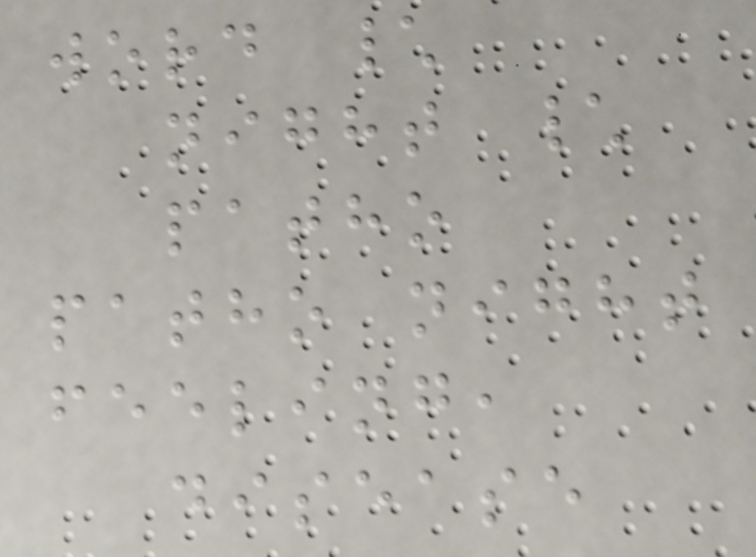word \
night \
patho
patho night
feeling,
disease
